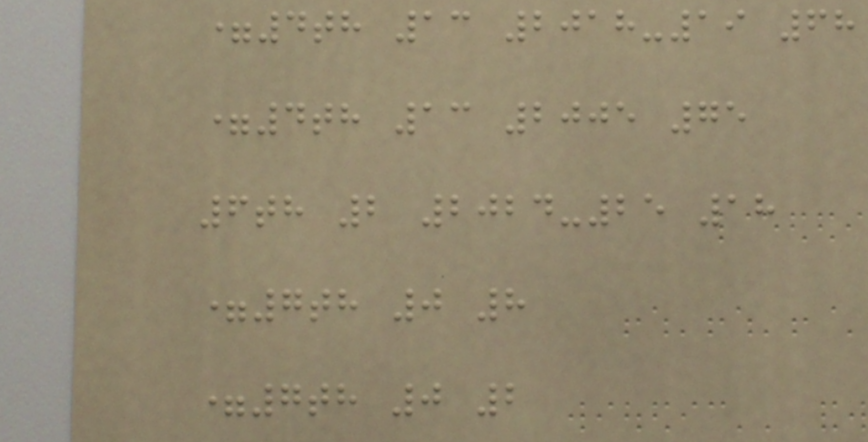=4th 13 2018-19 68
=4th 13 2005 75
6th 2 2024-25 18
=7th 0 8
=7th 0 2
